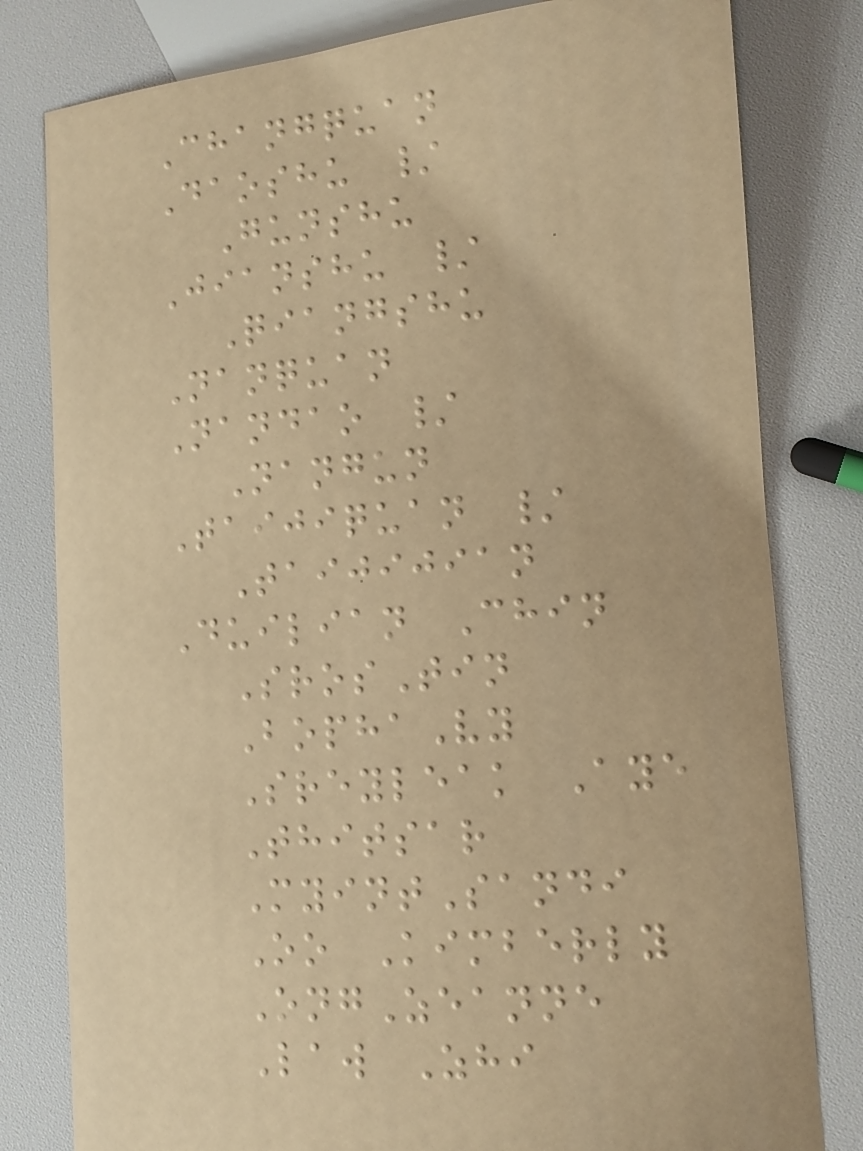Changquan
Daoshu /
Gunshu
Jianshu /
Qiangshu
Nanquan
Nandao /
Nangun
Taijiquan /
Taijijian
Duilian Chin
SrosTin
BophaVy
Sreyleak Aye
Thitsar
MyintSandi
Oo Kimberly
OngZeanne
Law Zhi
